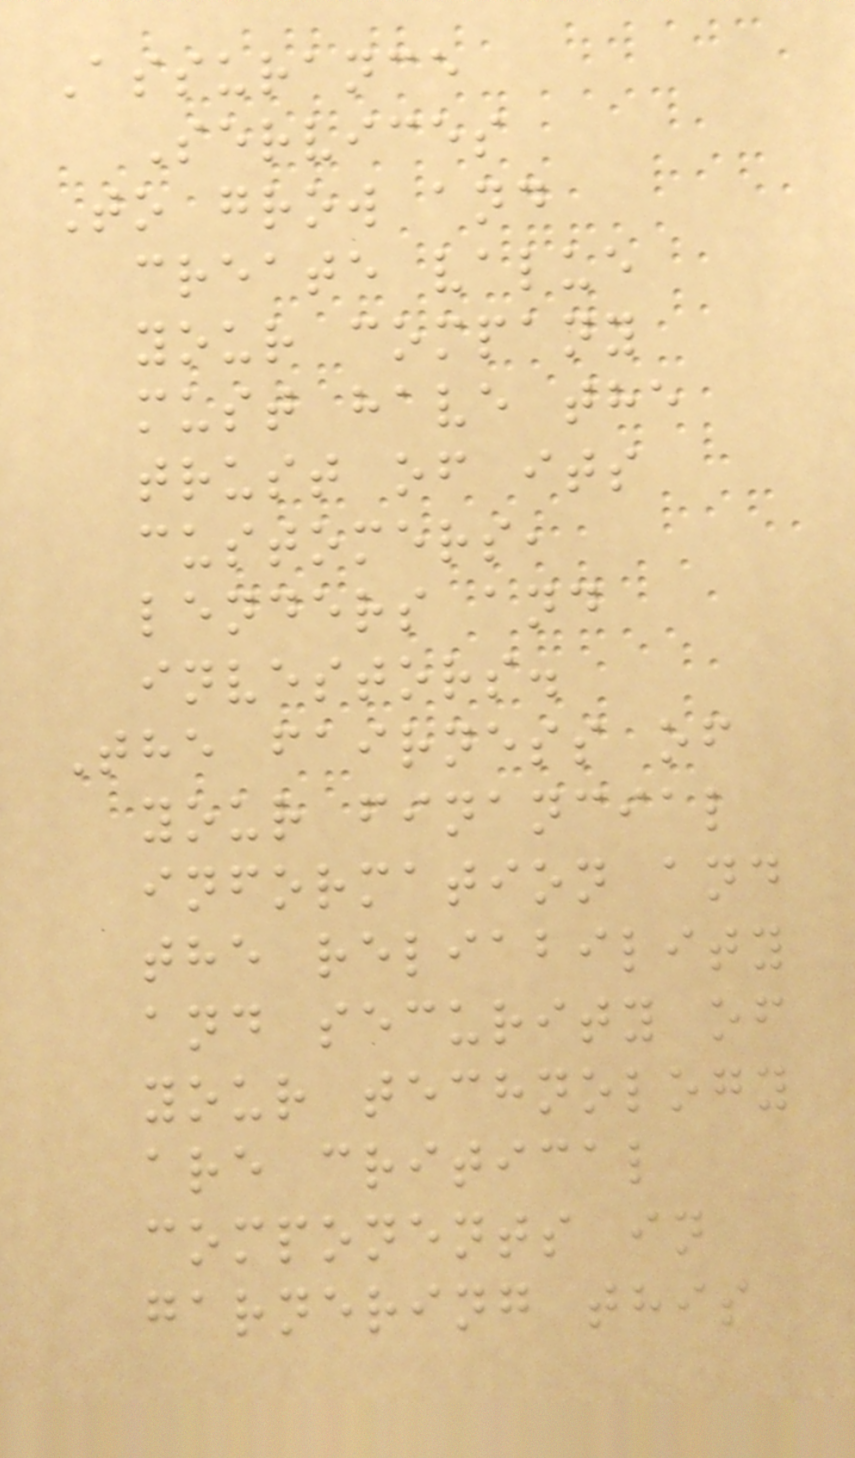Assurance
Services
To grow and
create value
your company
must have the
trust of its
customers,
lenders and
investors.
The fairness of
your financial
information and
the reliability
and security of
your technology
are critical
components in
garnering this
